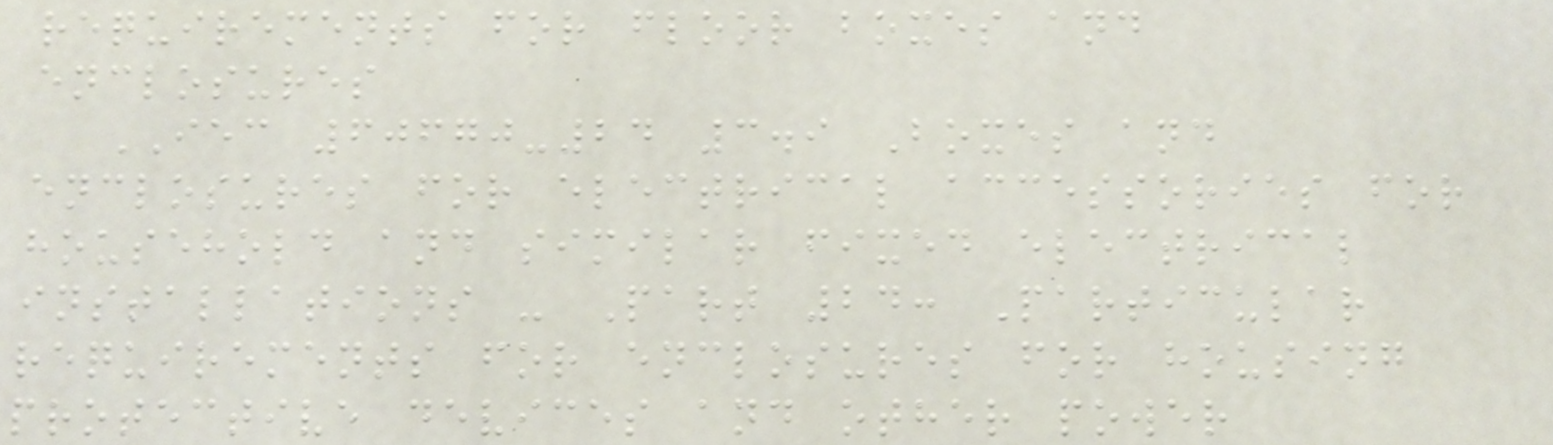requirements for floor boxes and
enclosures
IEC 60670-24 3.9 Boxes and
enclosures for electrical accessories for
household and similar fixed electrical
installations - Part 24: Particular
requirements for enclosures for housing
protective devices and other power
